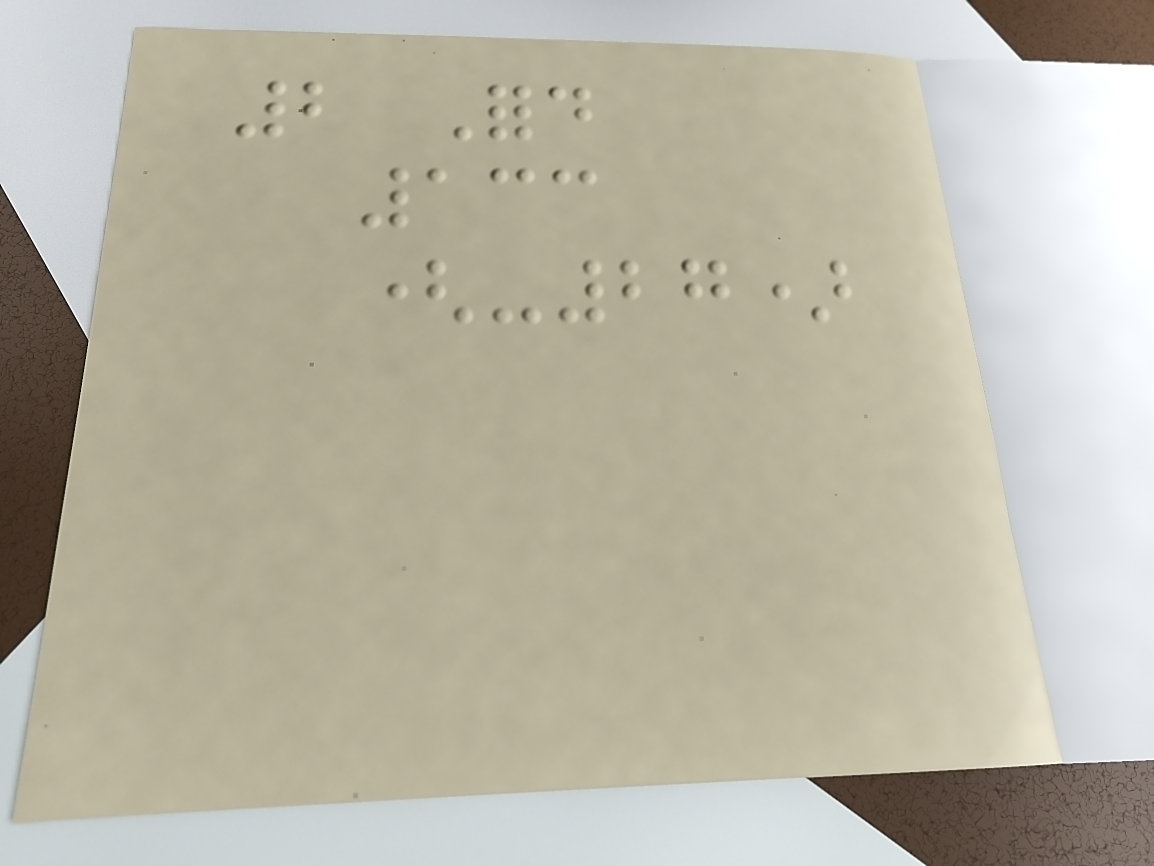2 Ford
133
(-27)
